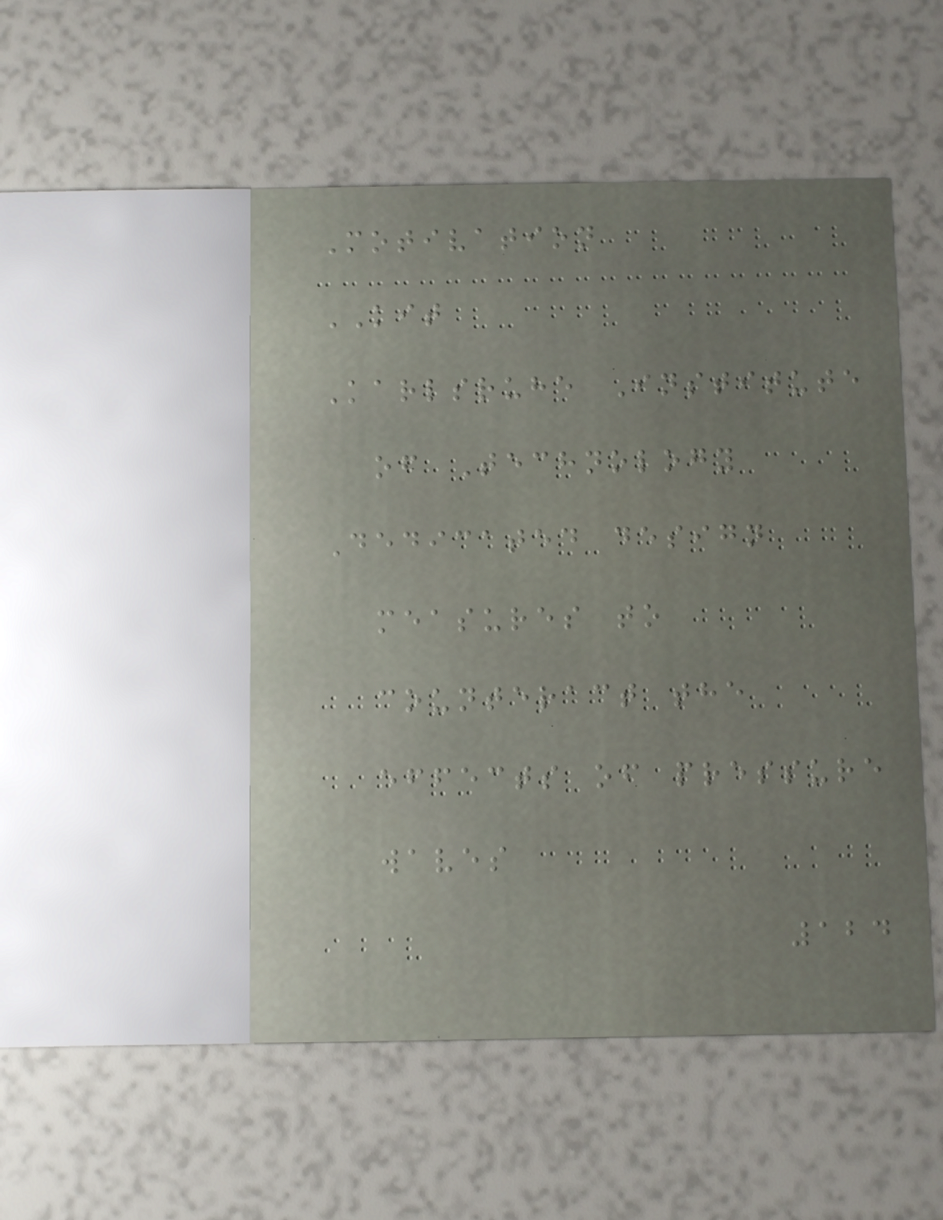Motivation
KIT
Karlsruhe Institute
of Technology
Dedicated design
measures to
counteract the
effects of pressure
waves
124
